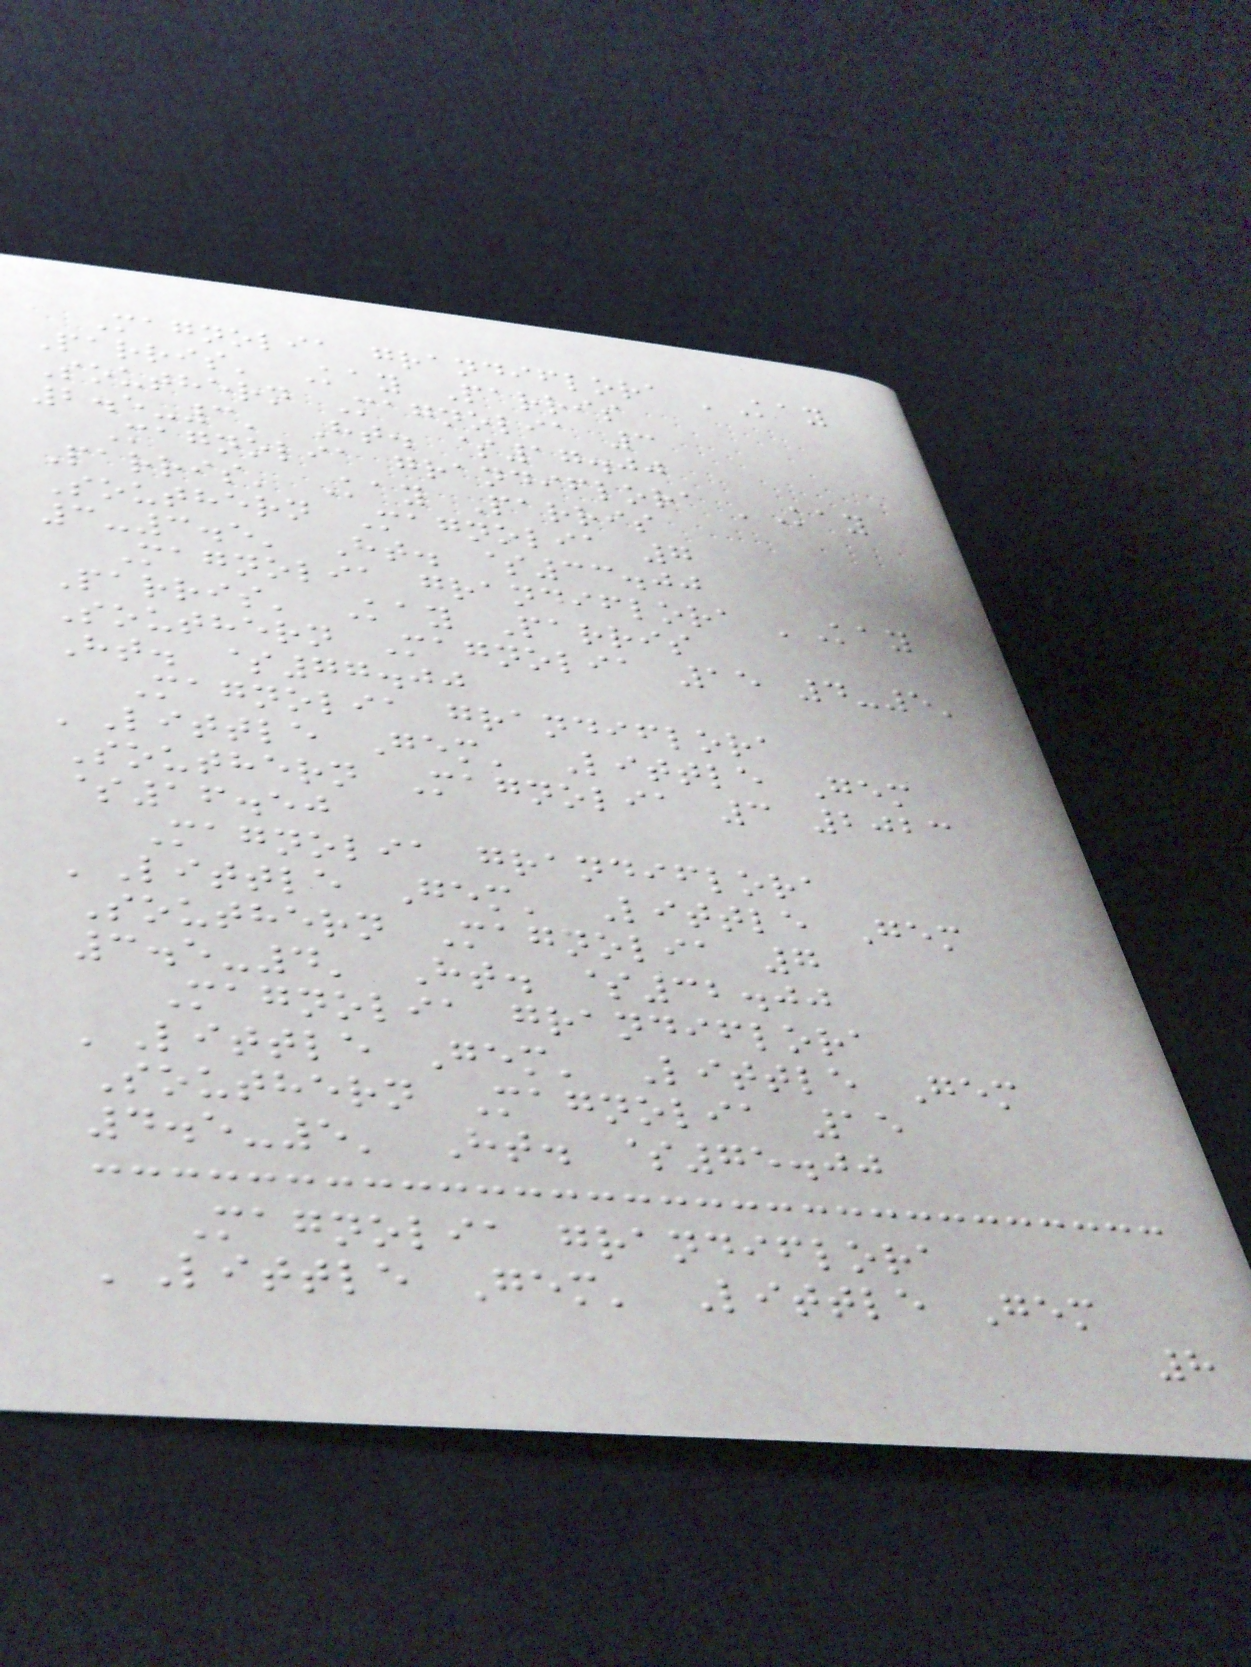Magnolia grandiflora 'Kay
Parris' Kay Parris
Southern Magnolia 3
2.5-3' Ht. $17.00
Magnolia grandiflora 'Kay
Parris' Kay Parris
Southern Magnolia 7
3-3.5' Ht. $33.00
Magnolia grandiflora 'Kay
Parris' Kay Parris
Southern Magnolia 15 4-5'
Ht. $77.00
Magnolia grandiflora
'Little Gem' Little Gem
Southern Magnolia 3 2023
$16.50
Magnolia grandiflora
'Little Gem' Little Gem
Southern Magnolia 7
3.5-4' Ht. $32.00
Magnolia grandiflora
'Little Gem' Little Gem
Southern Magnolia 15
4.5-5' Ht. $75.00
Magnolia grandiflora
'Little Gem' Little Gem
8
